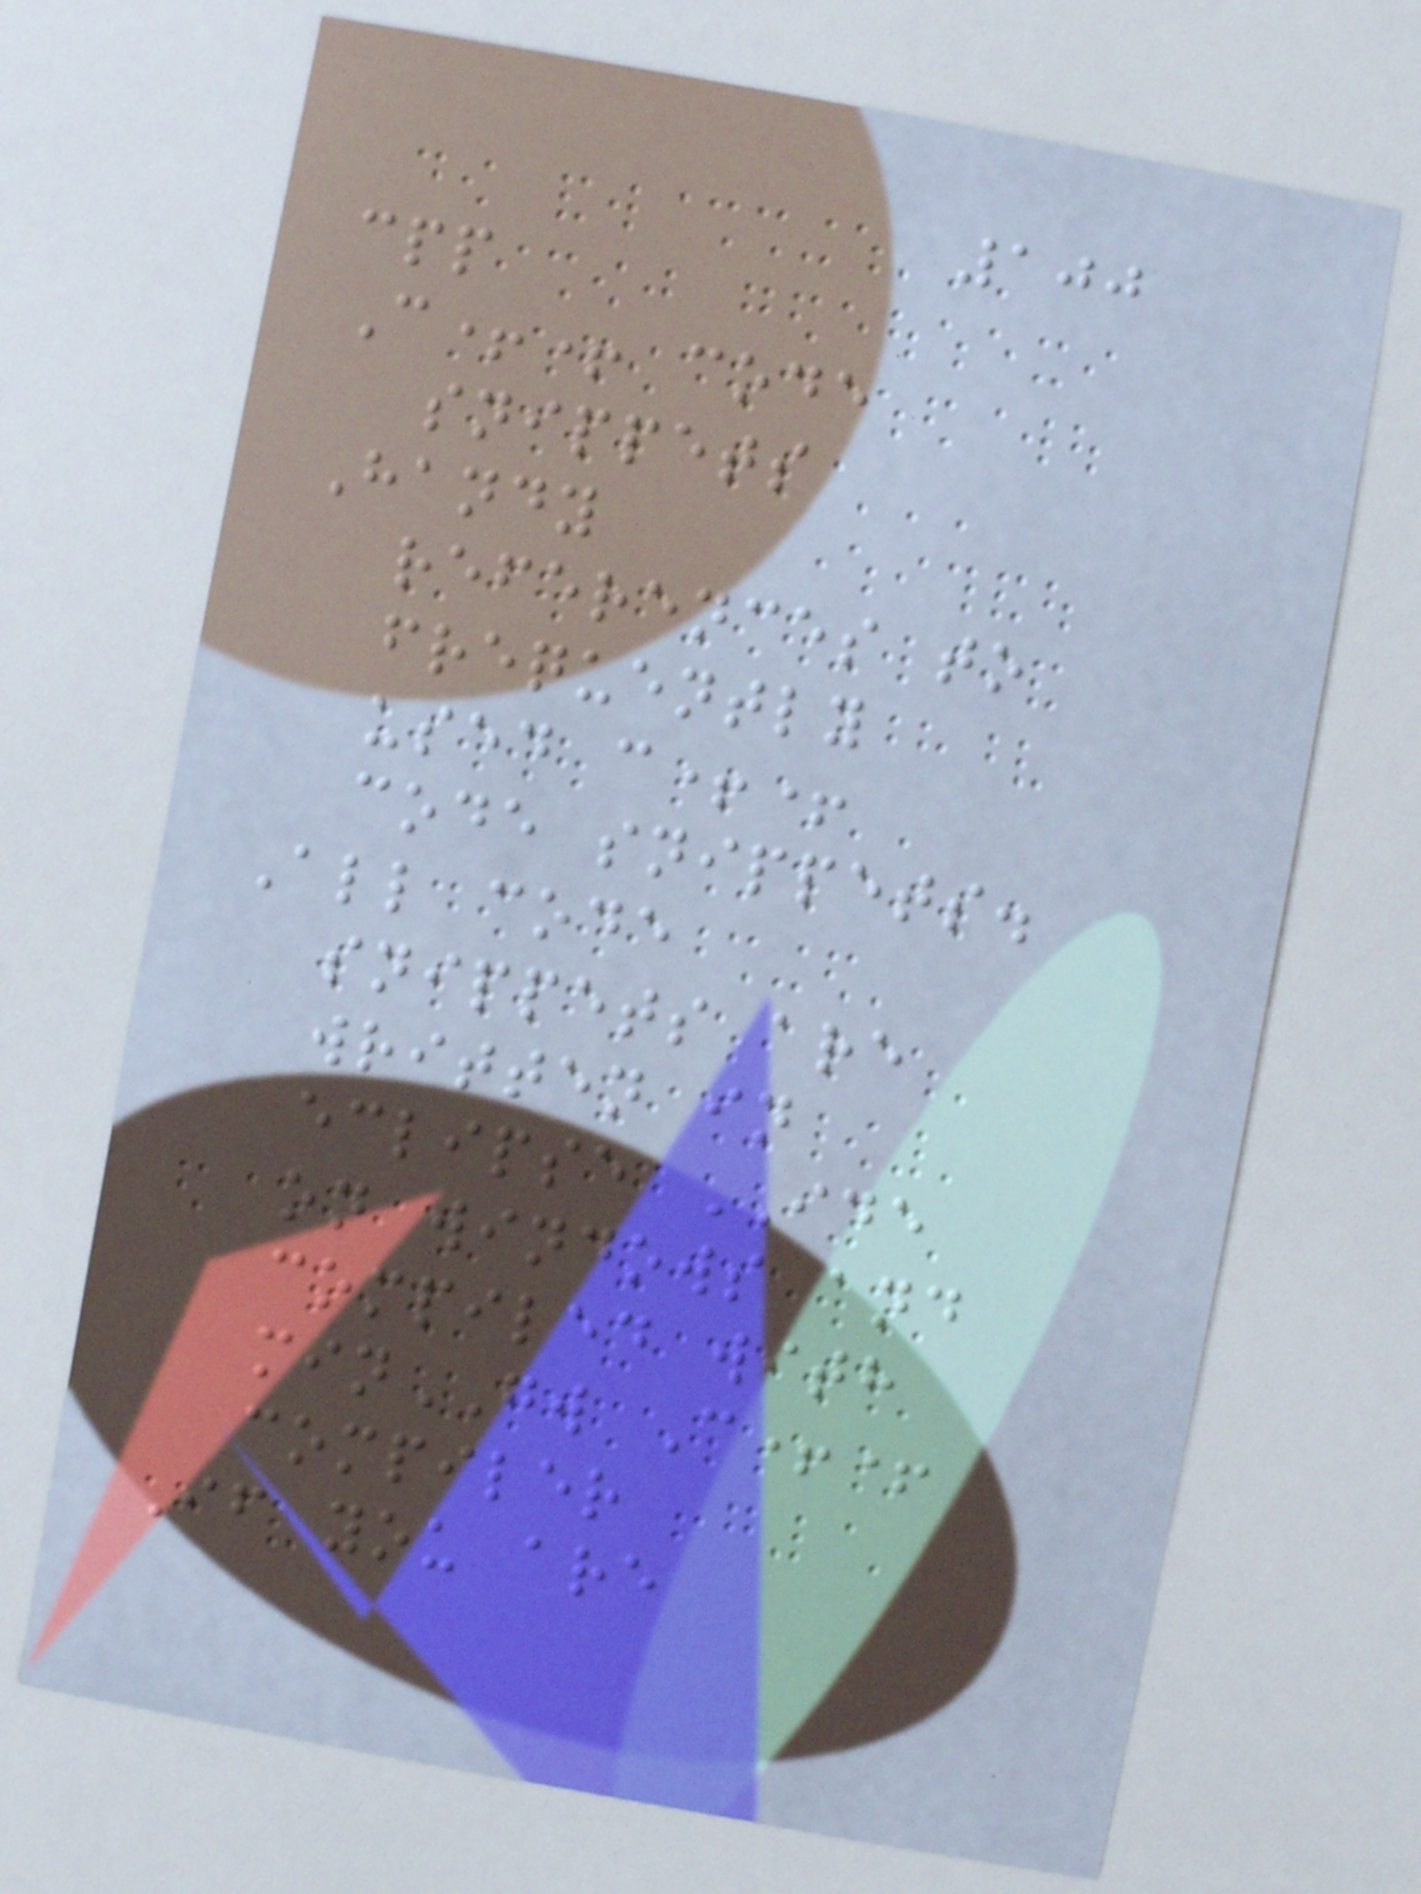100
cpp
C++ code
snippets
Handy
references to
frequently
used c++
code snippets.
All code
snippets are
written in
eclipse IDE
on windows and
compiled with
minGW C++
compiler
If you are
